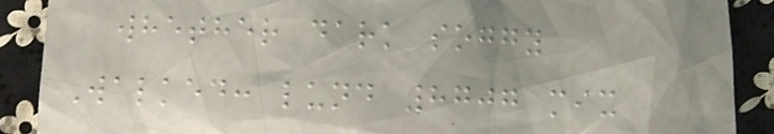whether dark soggy
Walked: lund 8707 mix
